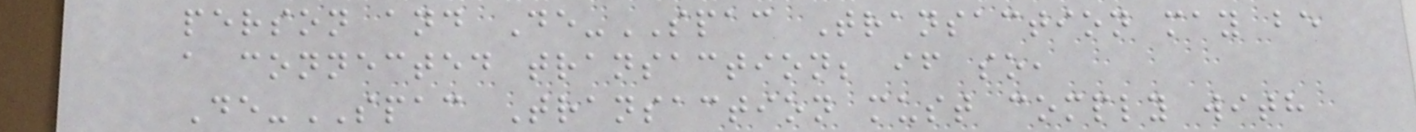person and De-SPAC Transaction may be
a connected transaction; if so,
De-SPAC Transaction must comply with
